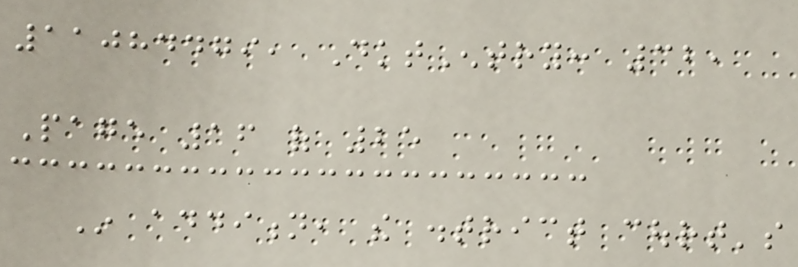11084479, DktEntry: 32,
Page 16 of 25
In addition, the district court's
